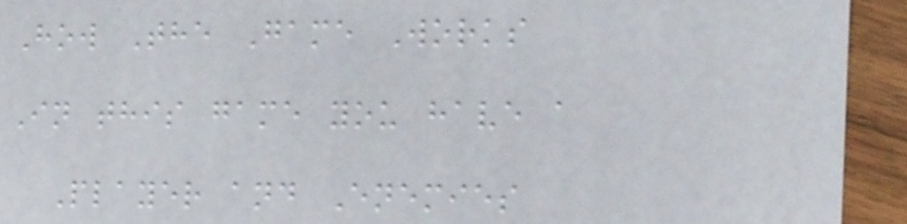How The Game Works
In this game you have a
Player and Enemies
